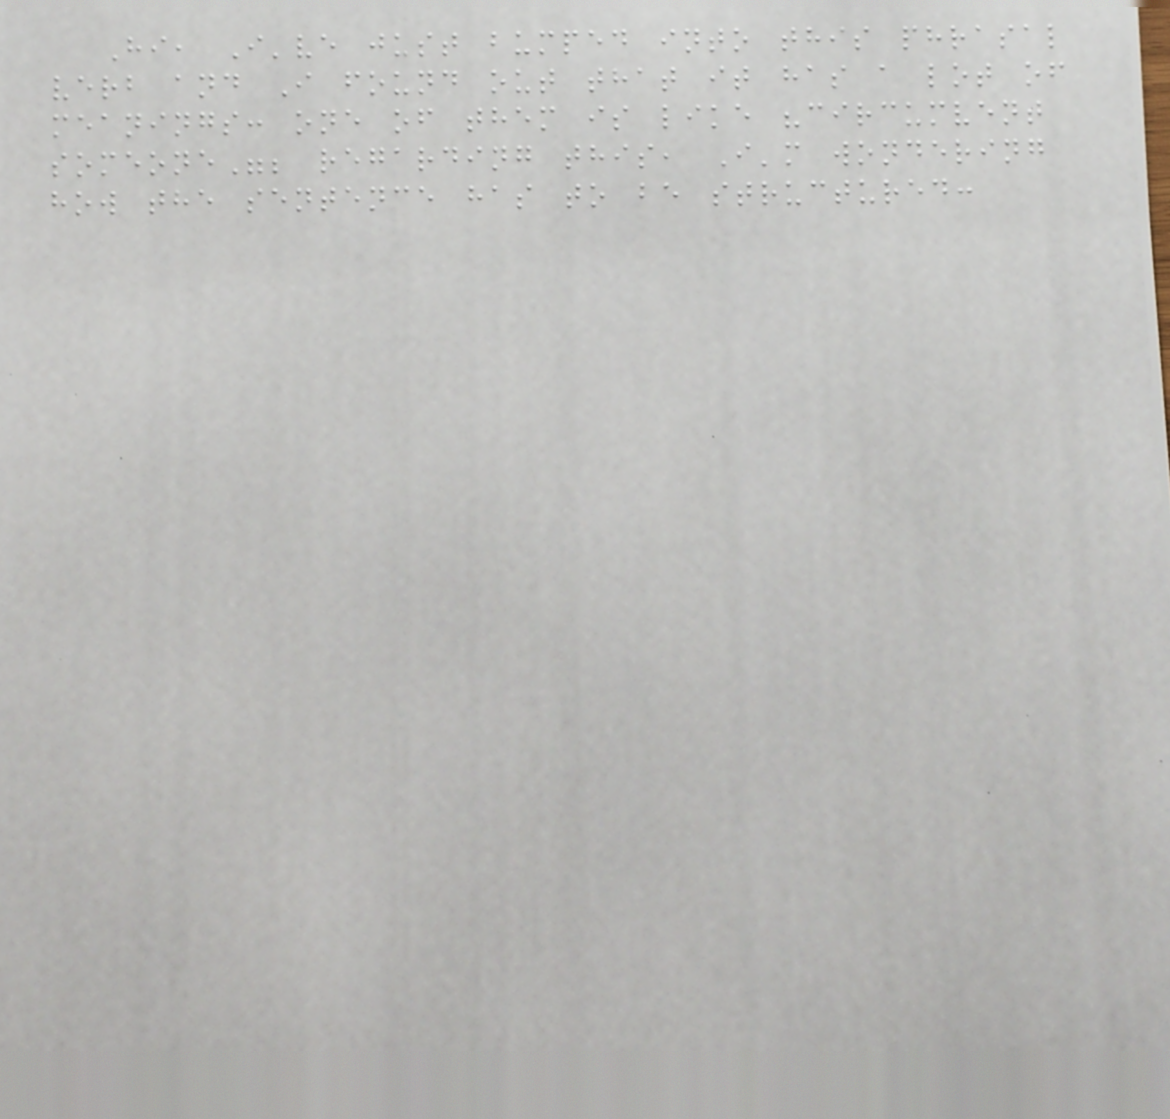Hi, I've just bumped into this phrasal
verb and I found out that it has a lot of
meanings: one of them is like "circumvent
someone"; regarding this, I'm wondering
how the sentence has to be structured:
